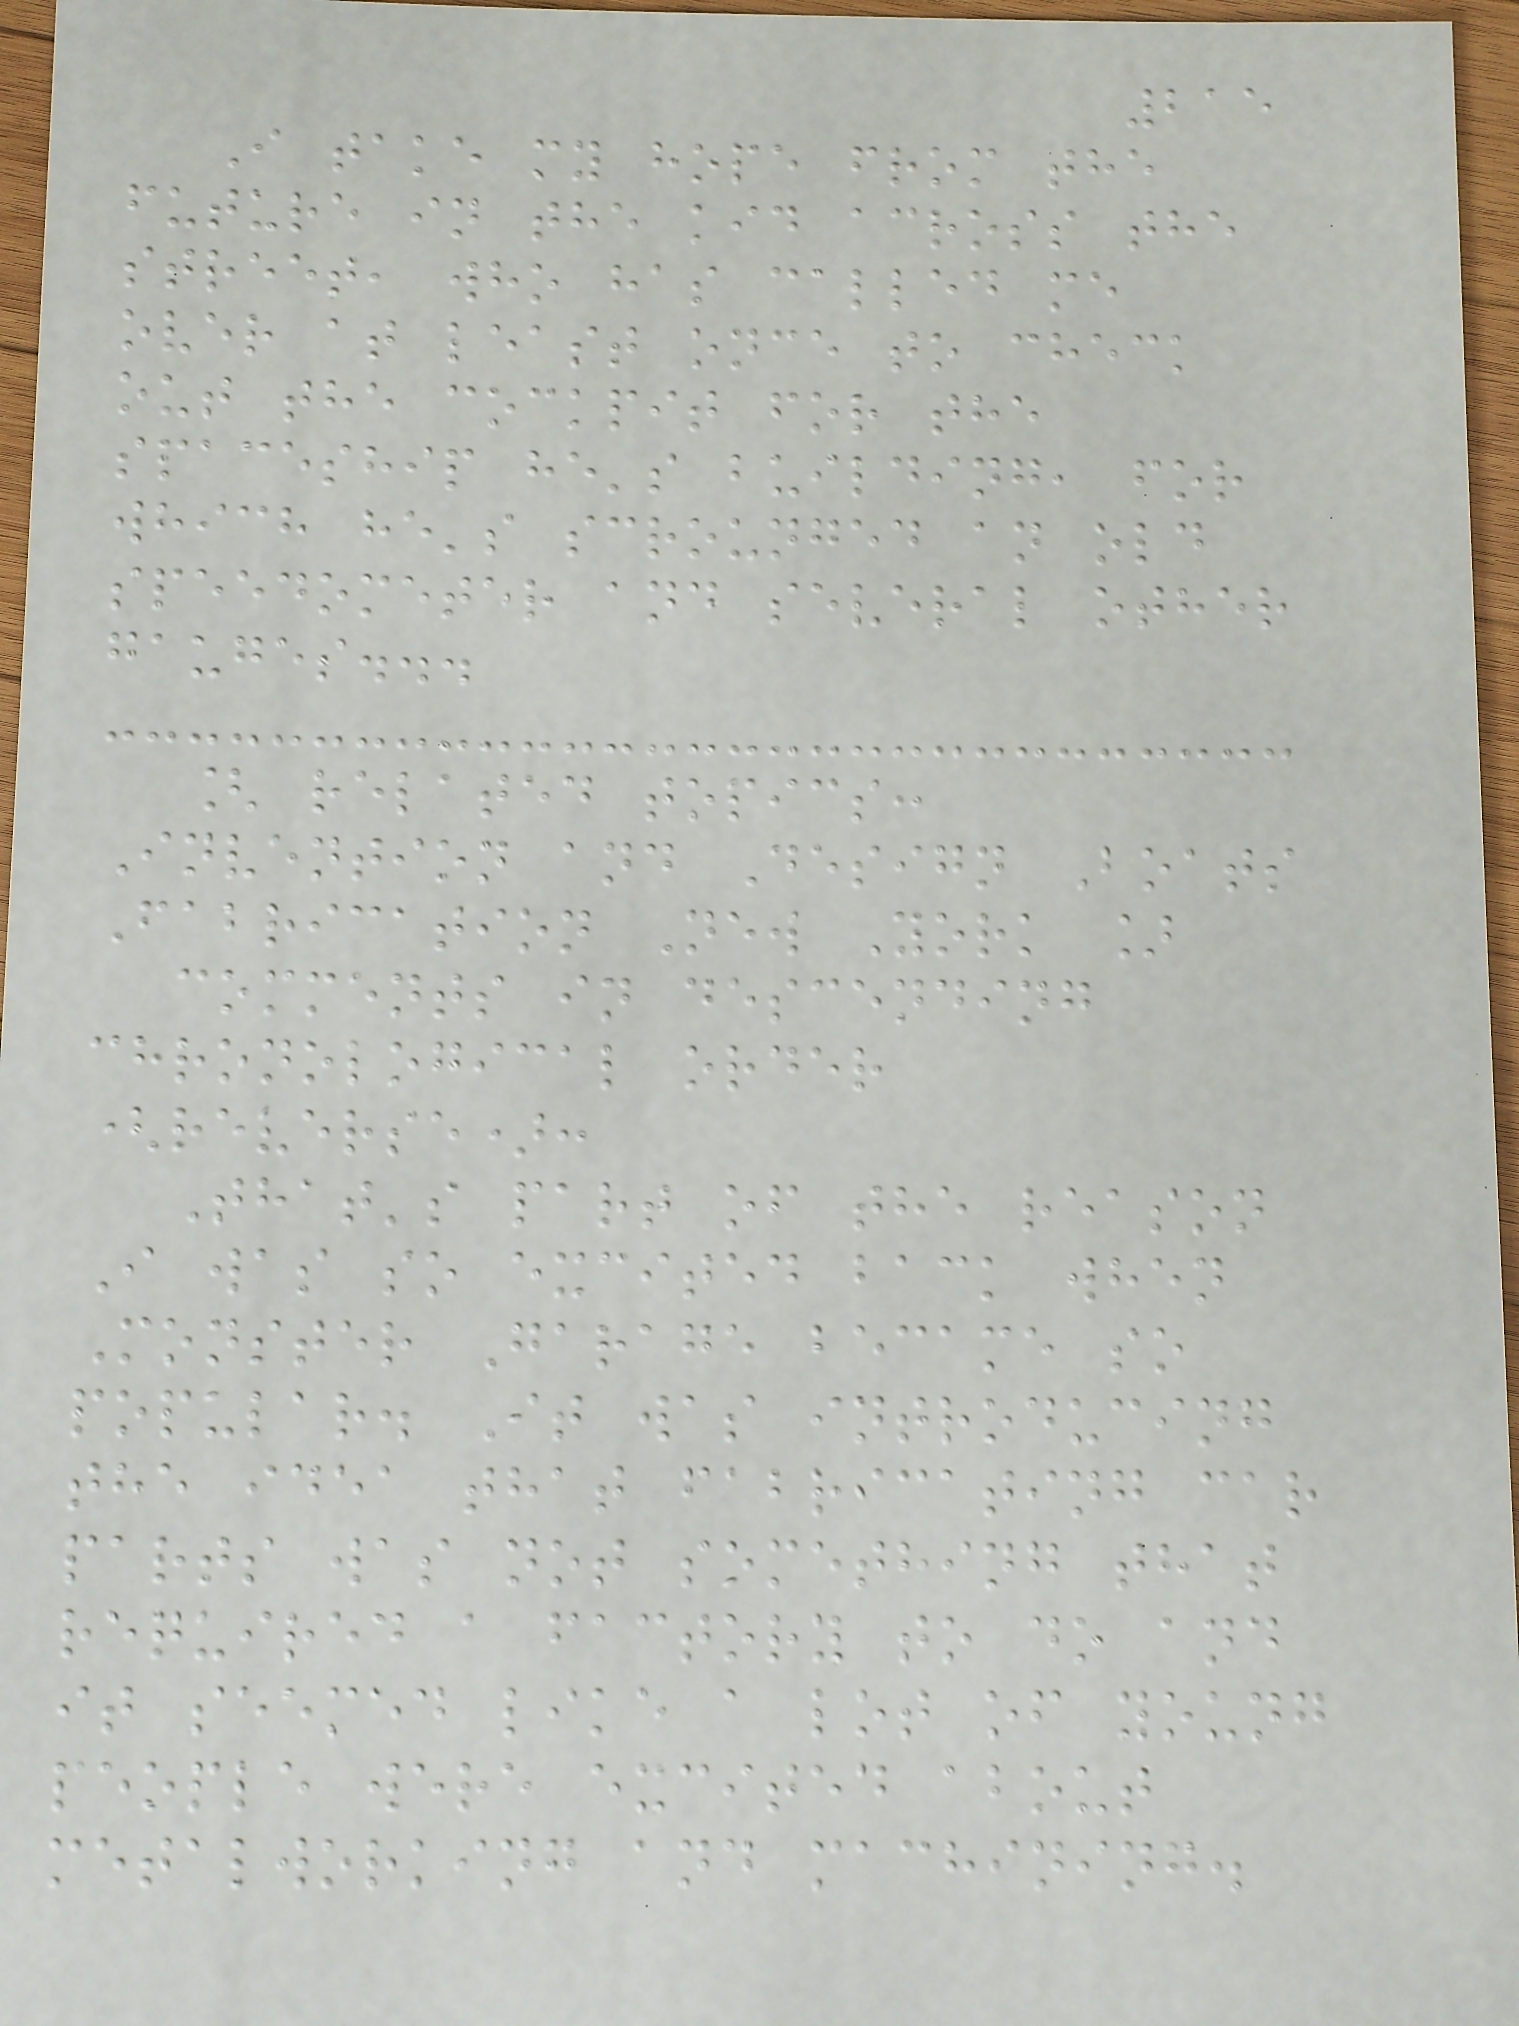215
I take my hope from the
future in the kid across the
street, who has called me
over at least once to check
out the cockpit for the
spaceship he's building, for
which he's scrounged an old
speedometer and several other
gauges...
[ related topics:
Invention and Design Boats
Fabrication New York ]
comments in descending
chronological order
(reverse):
That's part of the reason
I was so excited back when
Monster Garage became so
popular. It was introducing
the idea that fabricating car
parts was not something that
required a factory to do and
it seemed like a lot of young
people were excited about
metalworking and machining.
